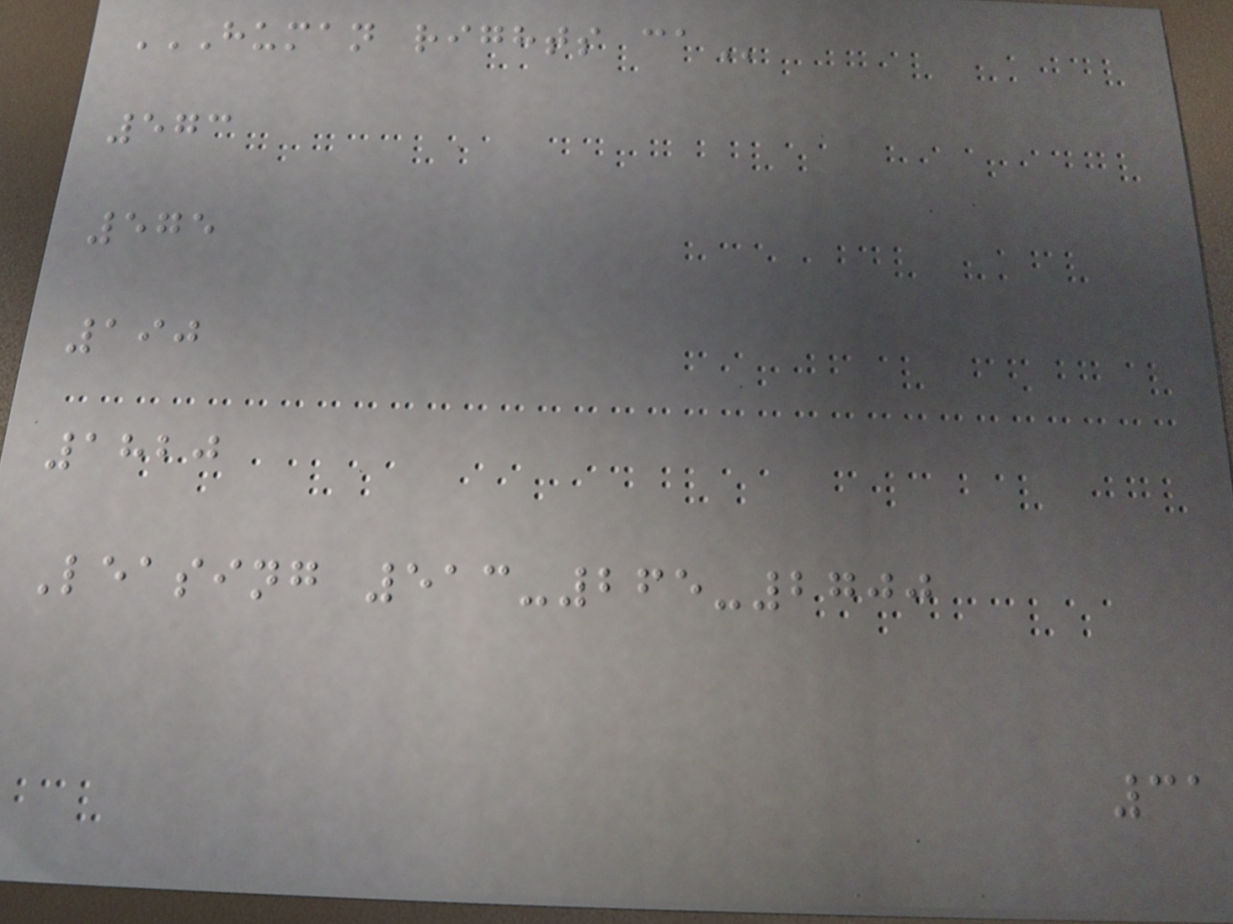HUMAN RIGHTS CA
573
575
190
1820
Leasing 513-265-2700
31
